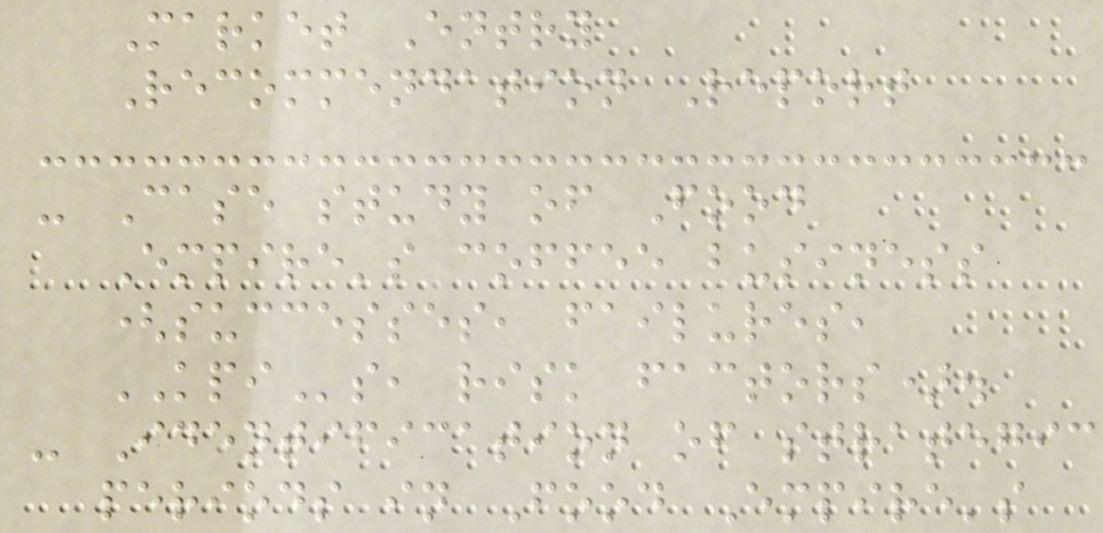Market Entry
Recommendation Report
- Case study of Food
Empire's coffee business
(successes, failures,
KPIs, risk factors).
- Identification of strategic
periods in Food Empire's
